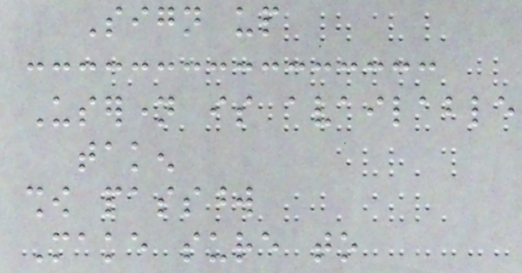Sign up
Username is available
taken
show password
Make sure to
